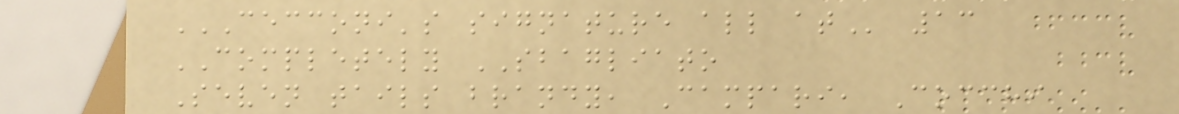CECCONI'S SIGNATURE ALL AT 13
COMPLETELY SBAGLIATO
Seven tails brandy, Campari, Cocchi
